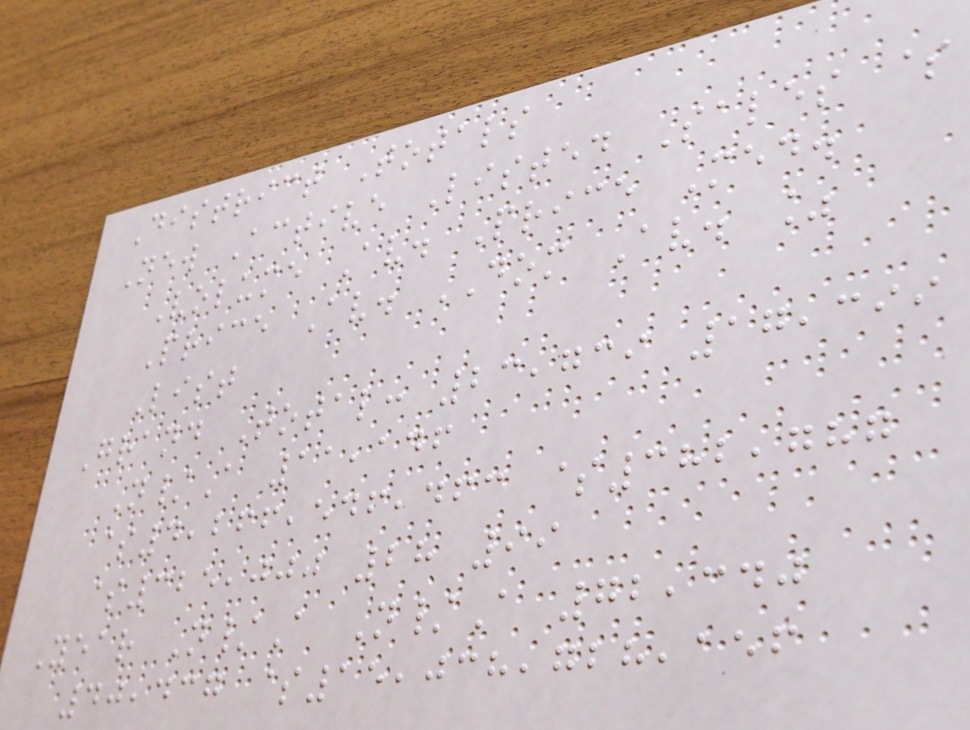District Totals
New Active Listed Sales $
Volume Av. Price Med.
Price Av. DOM Av. %
List
Grand Total: 23,739 17,399
N/A 11,146
$4,266,546,463 $382,787
$325,000 28 99
Year N/A N/A 72,340
40,437 $15,038,728,156
